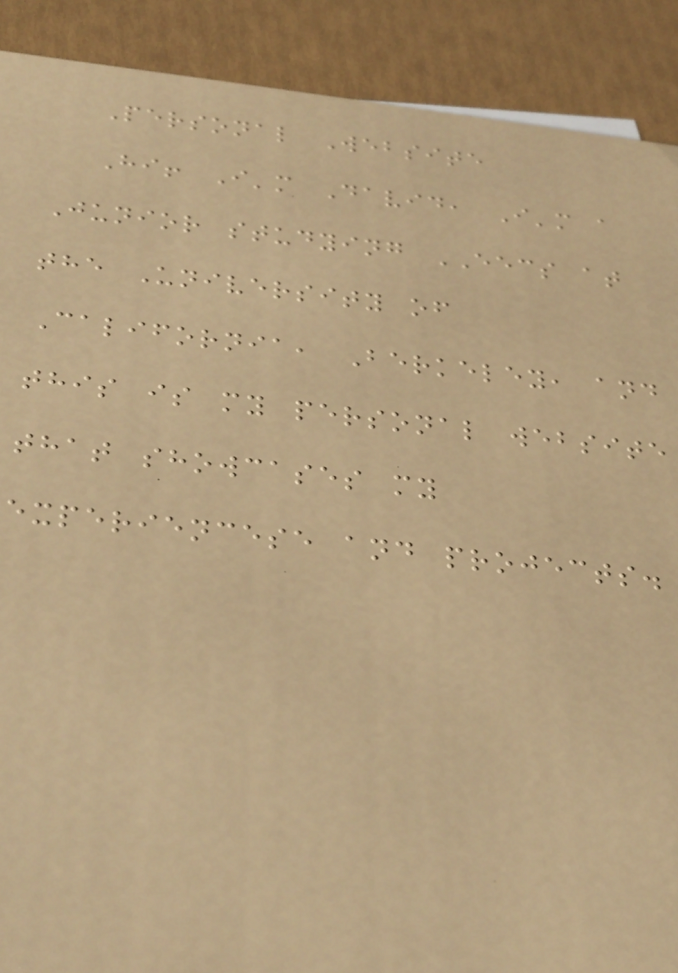Personal Website
Hi! I'm David, I'm a
Junior studying EECS at
the University of
California, Berkeley, and
this is my personal website
that showcases my
experiencese and projects.
